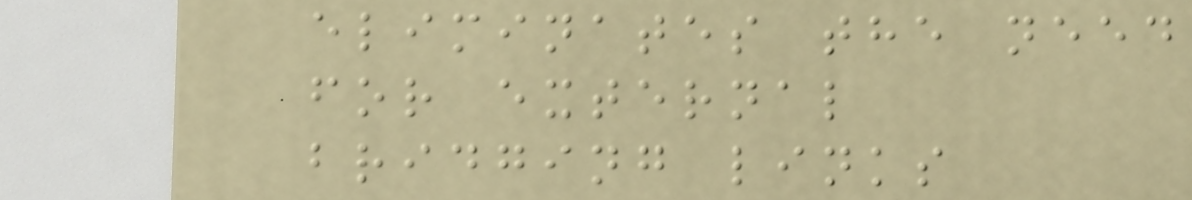eliminates the need
for external
bridging links
